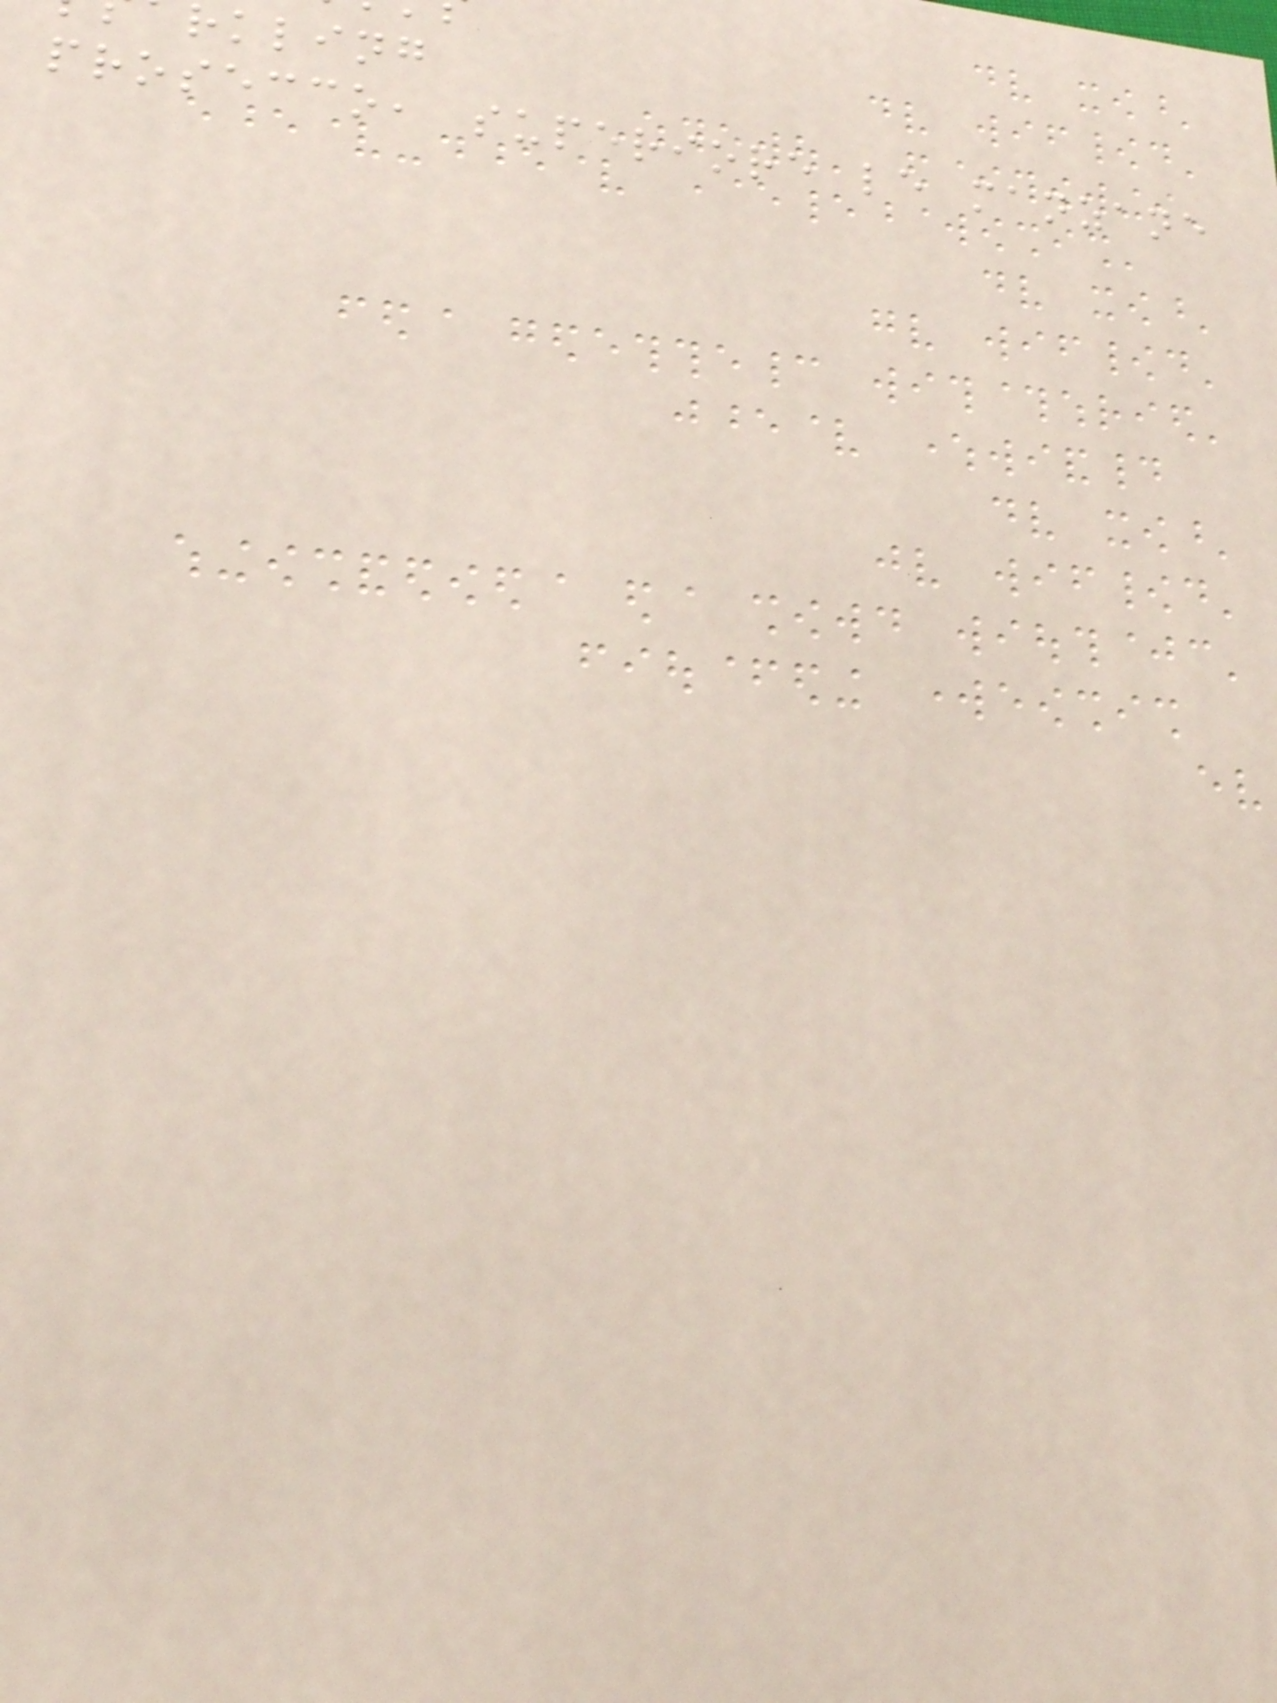rkling
prosecco, superiore le manzane
